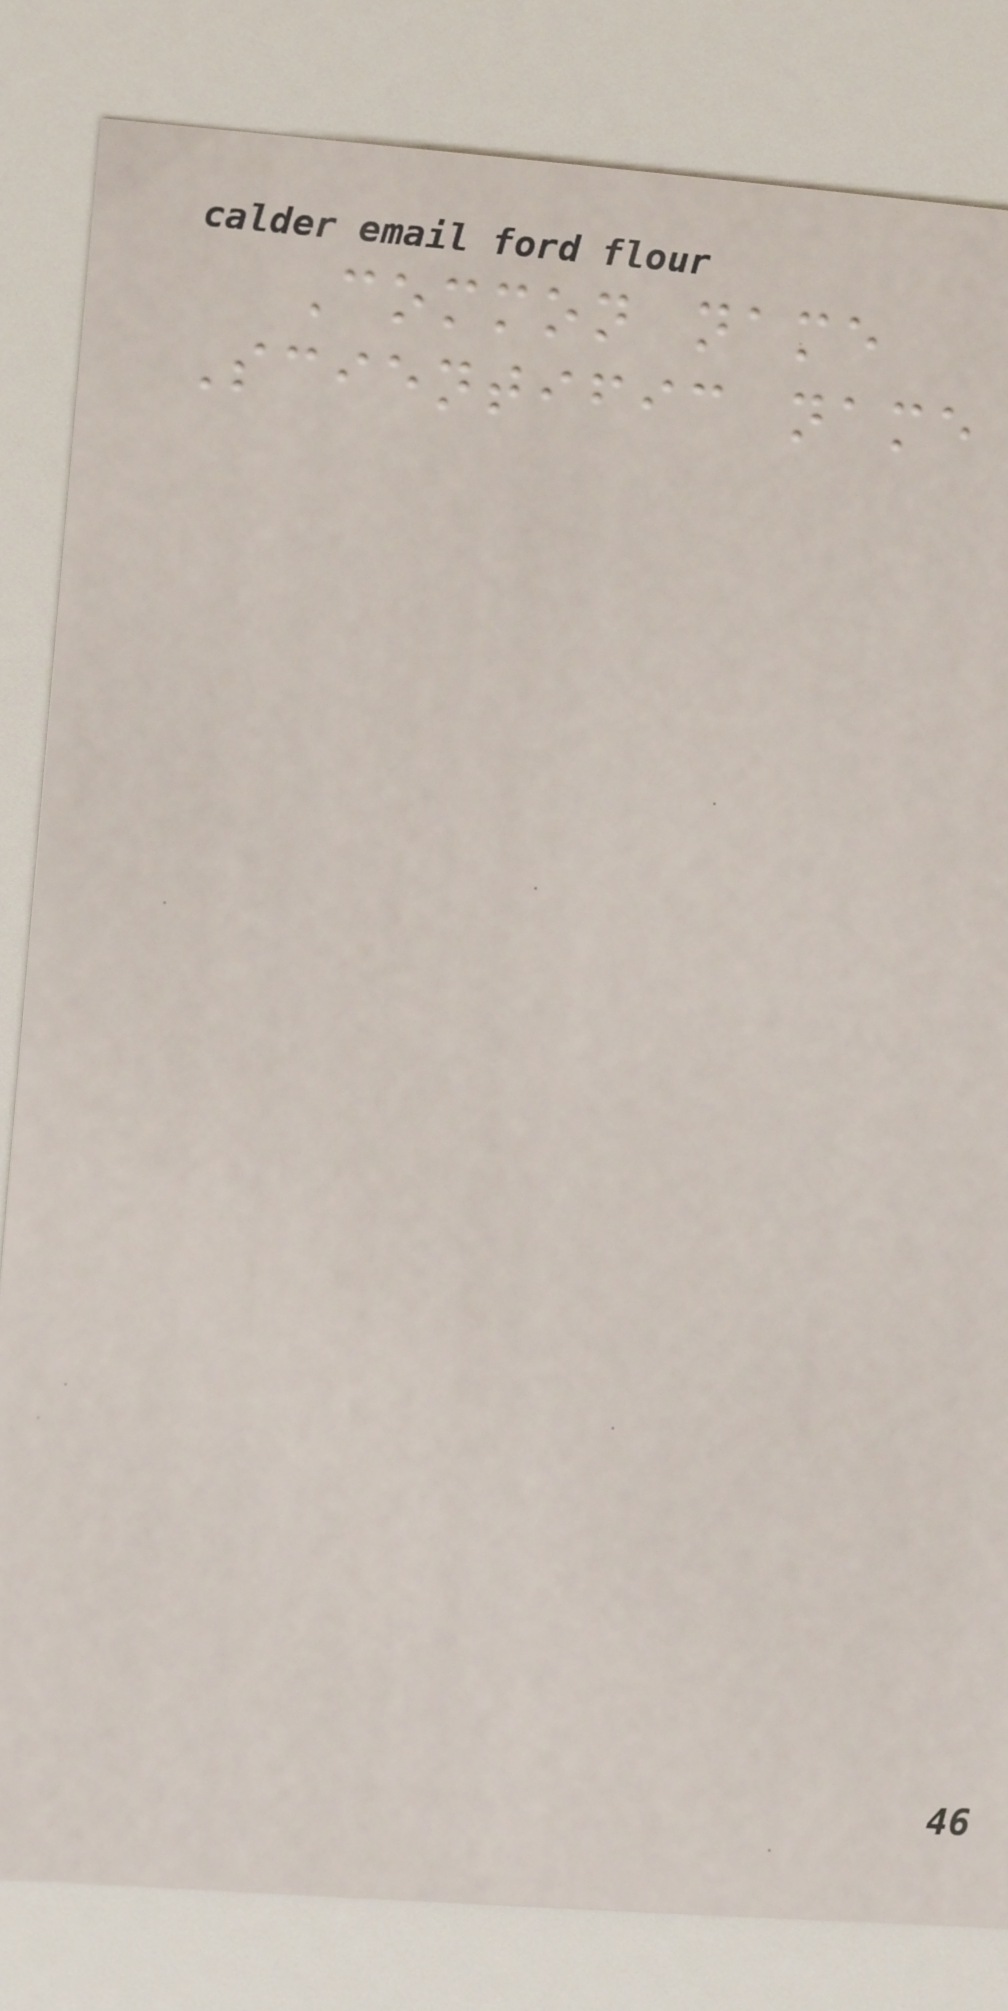Common name
Scientific name
